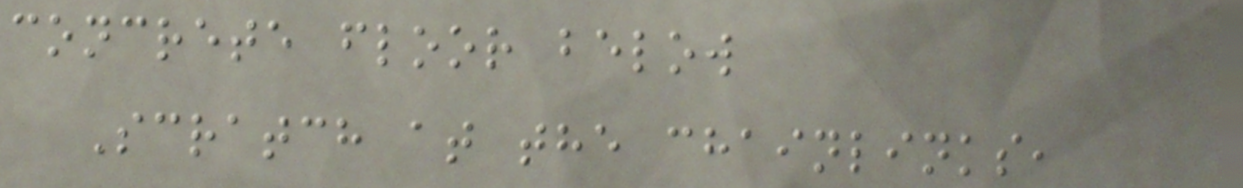concrete floor below
Scratch at the chainlinks,
